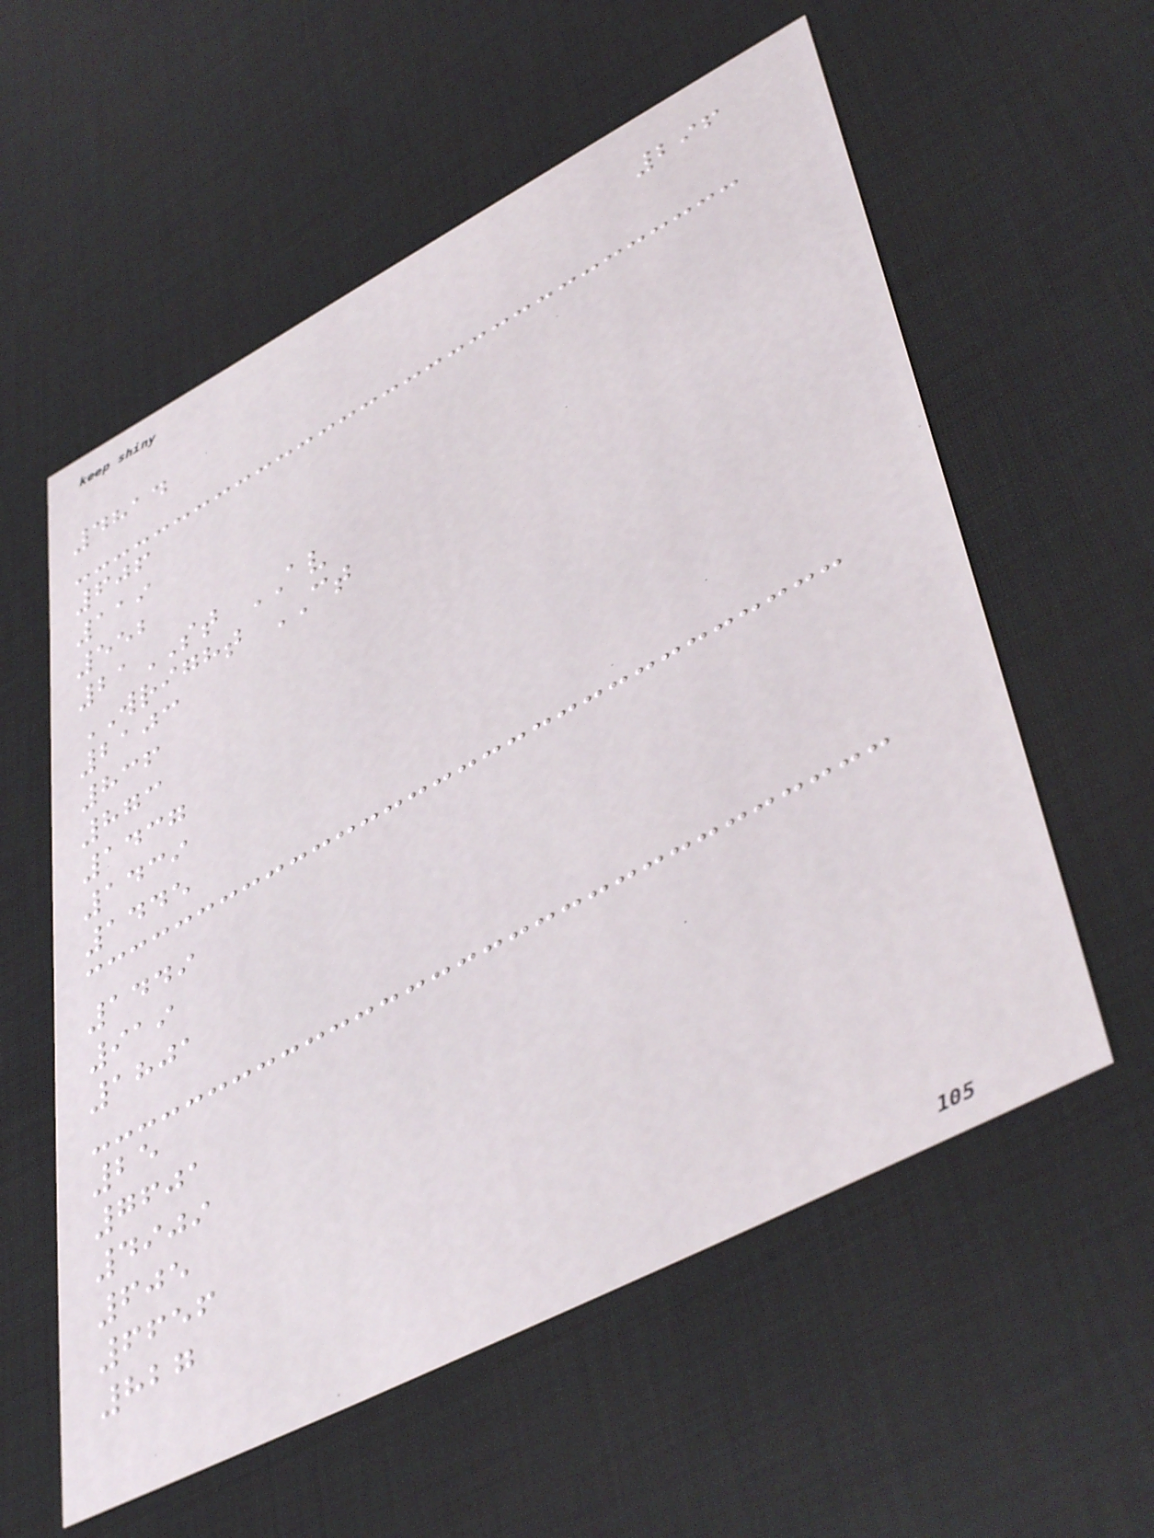296
4814
606
119
552
21ST AV
WRIGHT CT
2103
836
873
1437
1439
1445
1449
919
1801
25
7601
4909
605
6656
827
